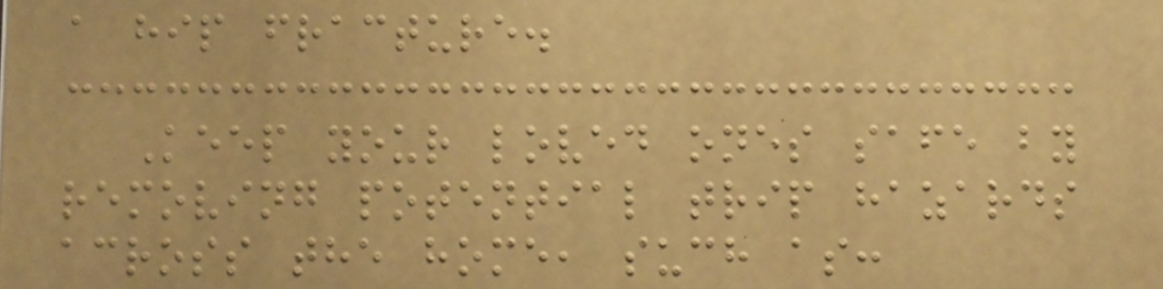a hip fracture.
Keep your loved ones safe by
removing potential trip hazards
across the home, such as:
